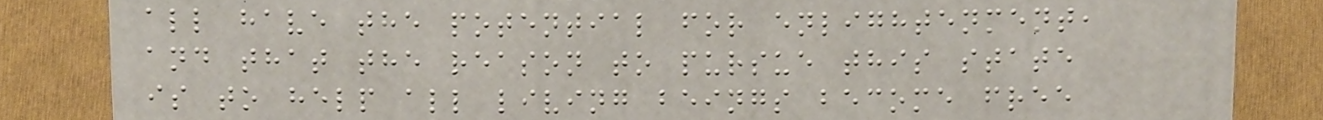all have the potential for enlightenment,
and that the reason to pursue this state
is to help all living beings become free
